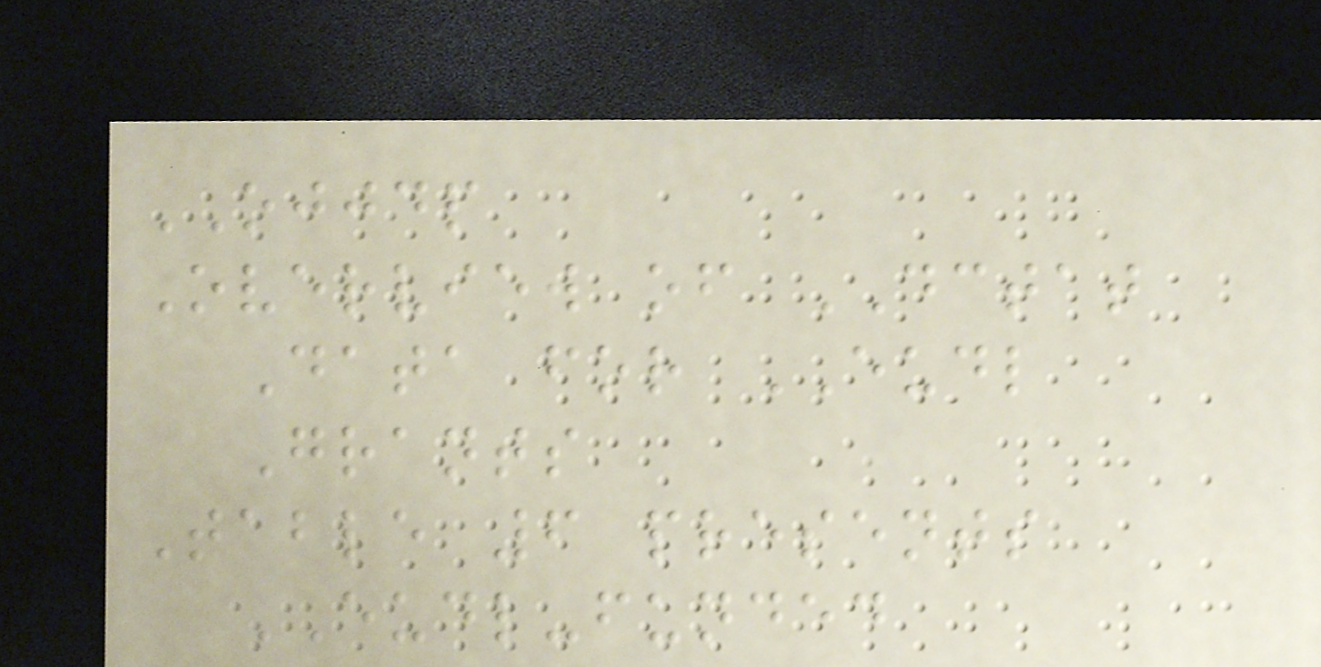OJJDP
Overview of DCTAT
Data for EUDL
Grants
Table 6 presents
EUDL-funded
